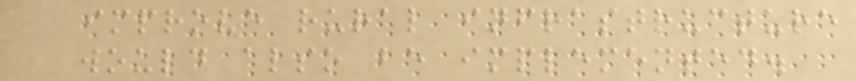improve rural infrastructure
would also be implemented.
